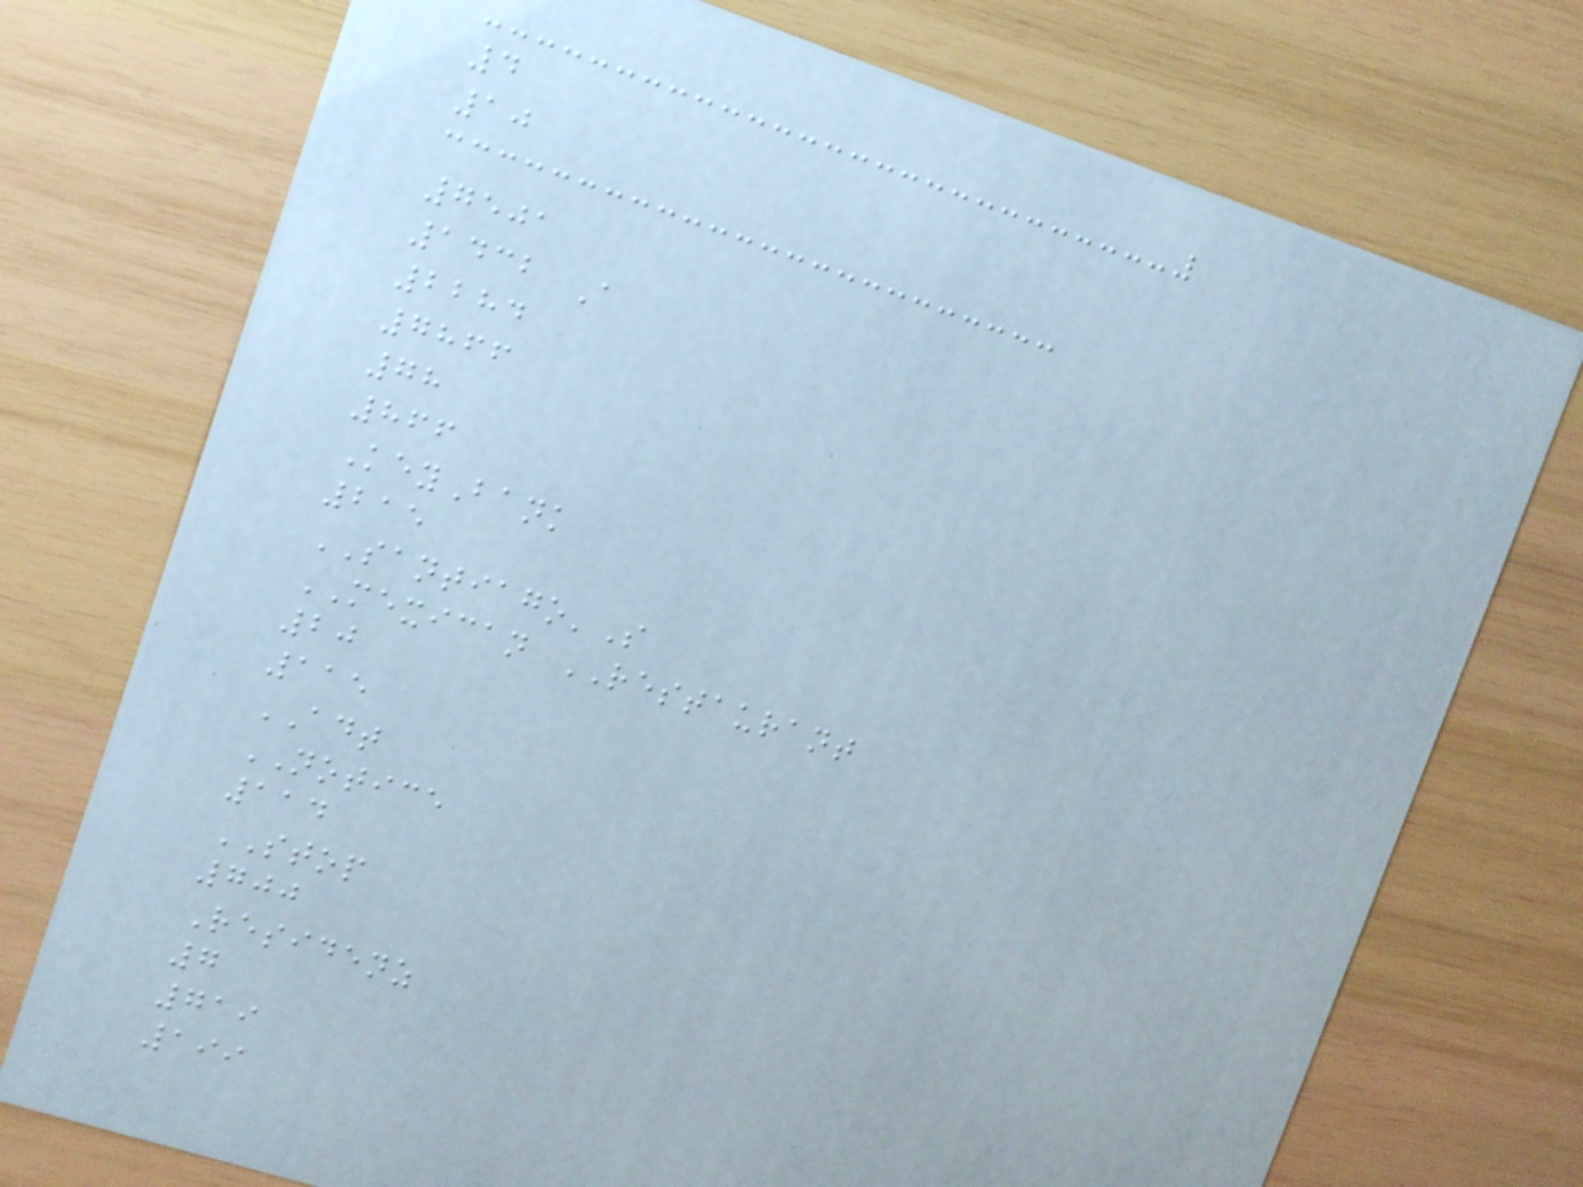4
10
7501
1432 A
2284
7866
78
866
KeyBank
215
SANTIAGO'S
MEXICAN RESTAURANT
20
115
ADT
NOTICE
114
STOP
700
Residenz
7
719
199
